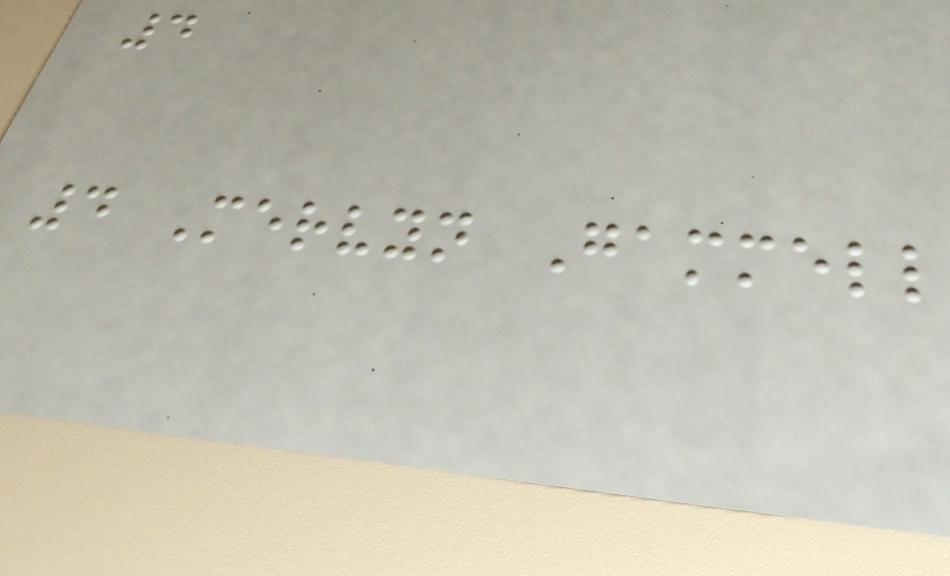4
4 Mervyn Gammell
